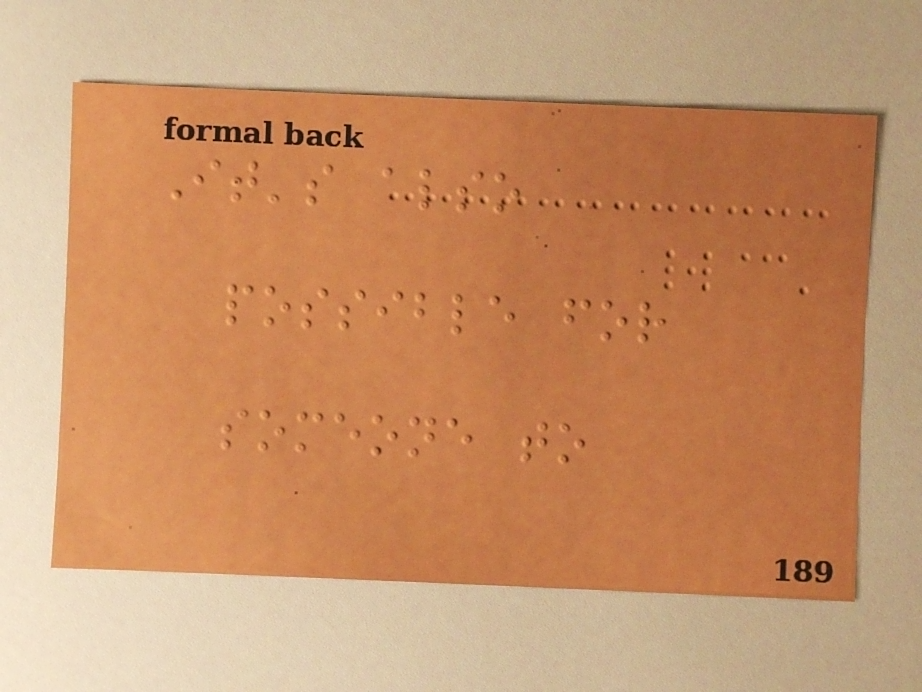It's also
possible for
someone to
